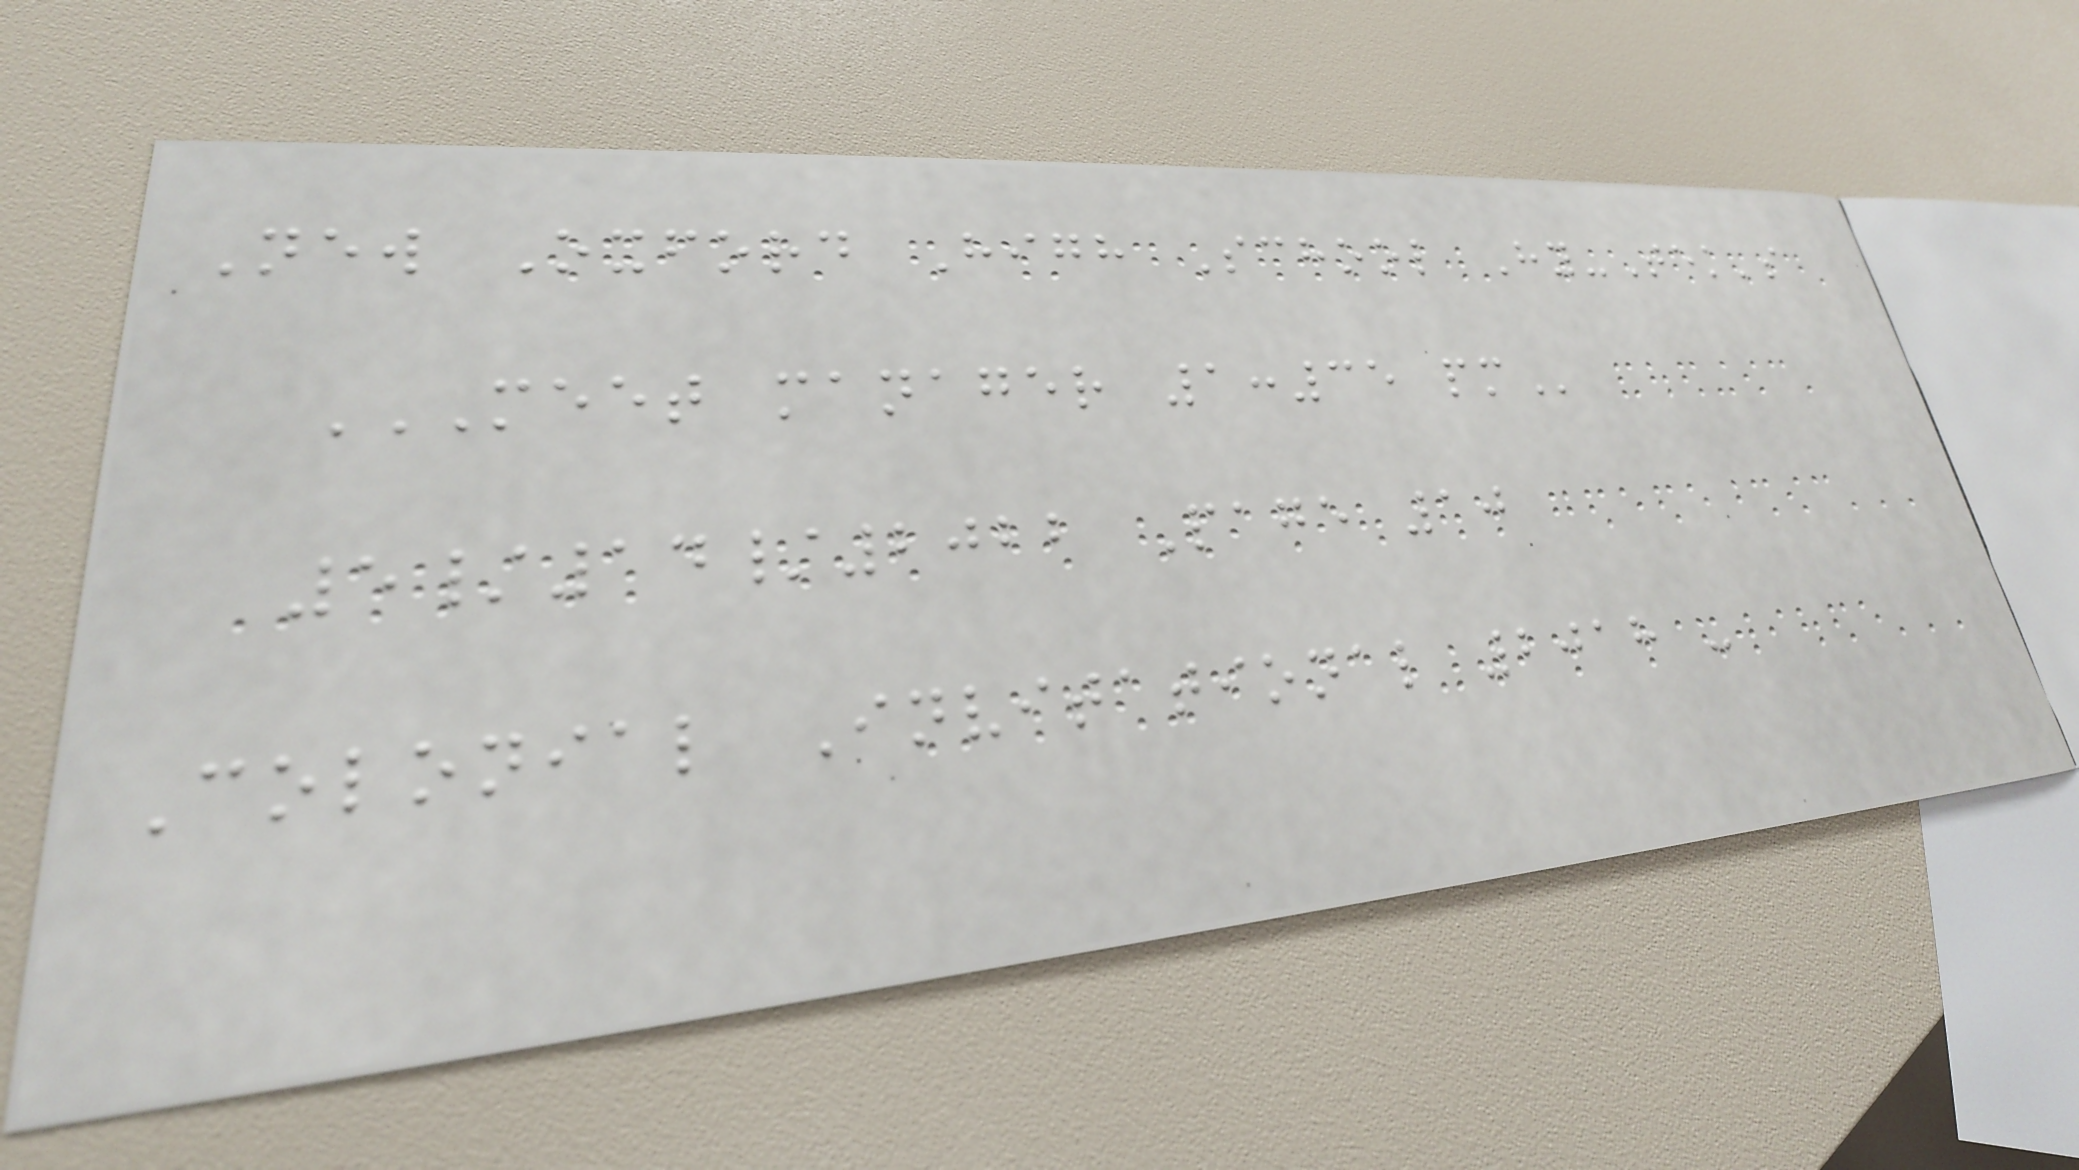New Oxford High School Hy-Tek's
MEET MANAGER 1:35 PM
5/14/2022 Page 10
Colonial Invitational 2018 -
